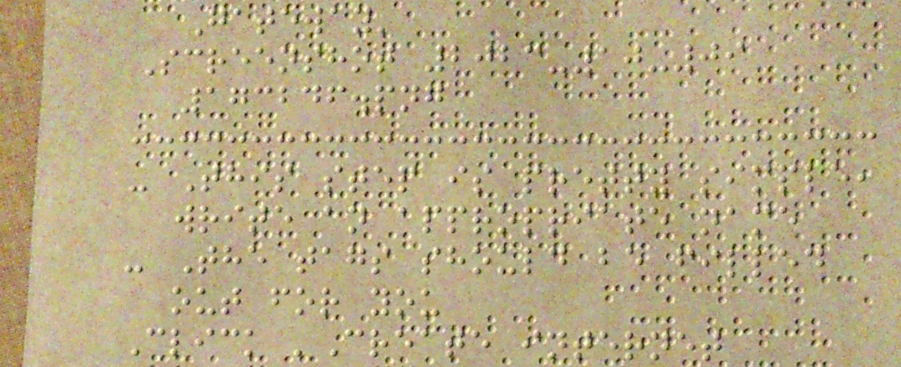Gateway'
Screenshot 2023-10-09
173246.png
- This step is pretty simple,
write an appropriate name
- The tags should be filled
out for you
Click 'Create internet
